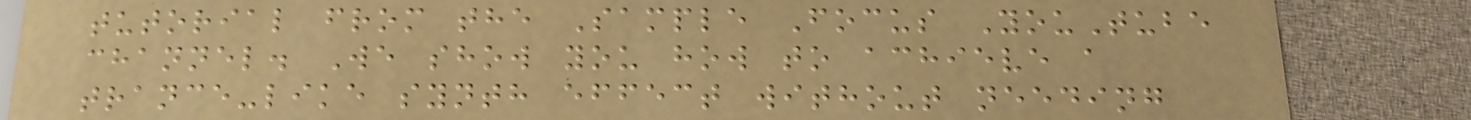tutorial from the Sample Focus YouTube
channel. We show you how to achieve a
trance-like synth effect without needing
